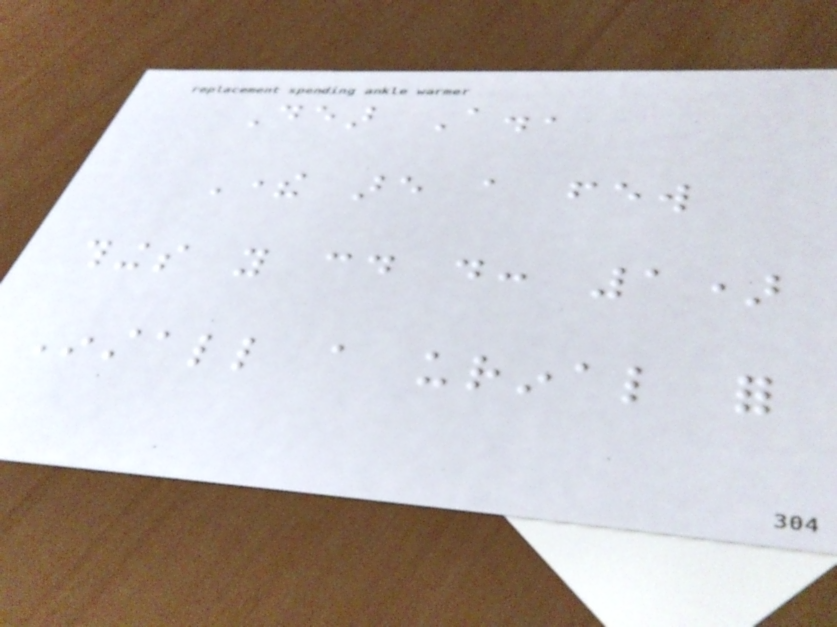Dear A.,
There are a few
things you could do: 1)
Install a urinal for
